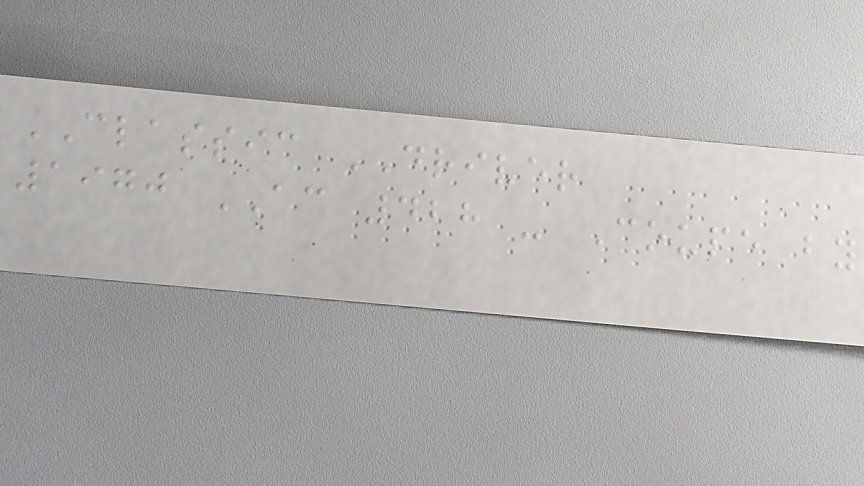CLASSIC DRIVER
1970 AC 428 - Coupe by
